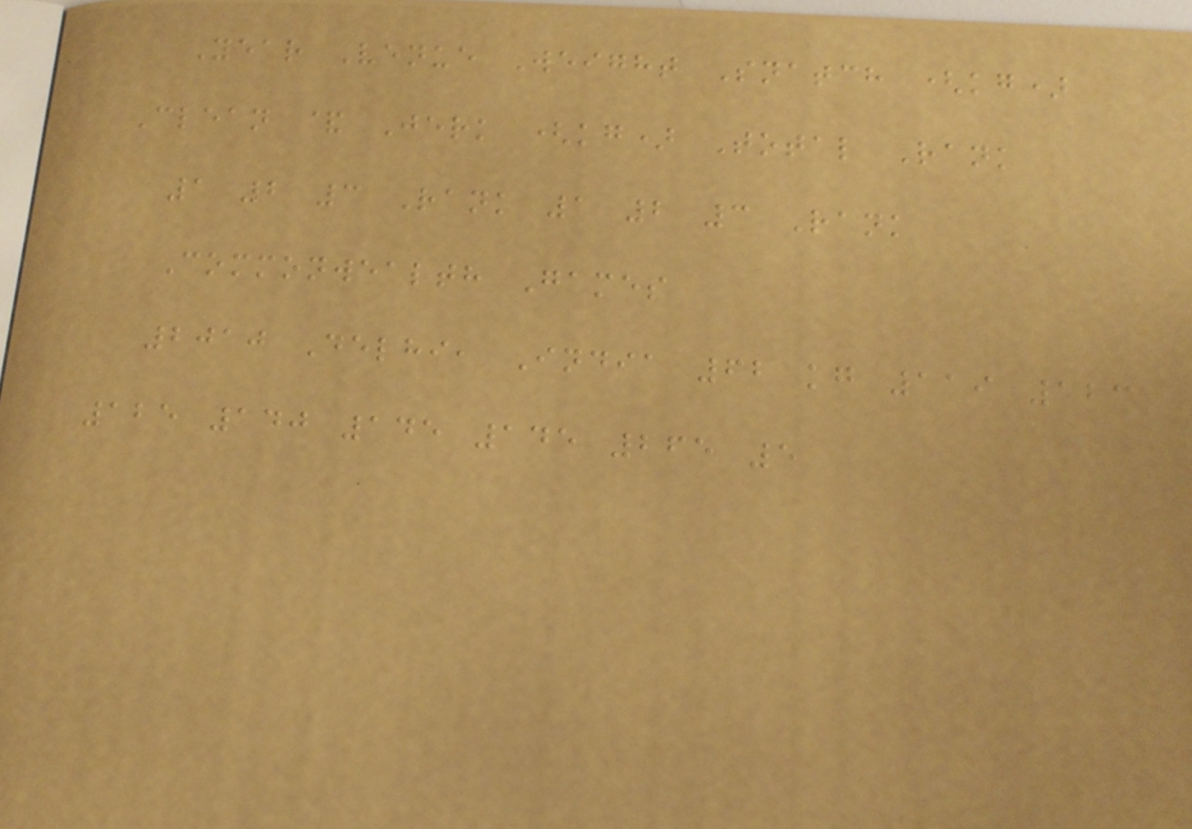Year Venue Weight Snatch (kg)
Clean & Jerk (kg) Total Rank
1 2 3 Rank 1 2 3 Rank
Commonwealth Games
2010 Delhi, India 62 kg 119 123
125 140 145 145 265 5
